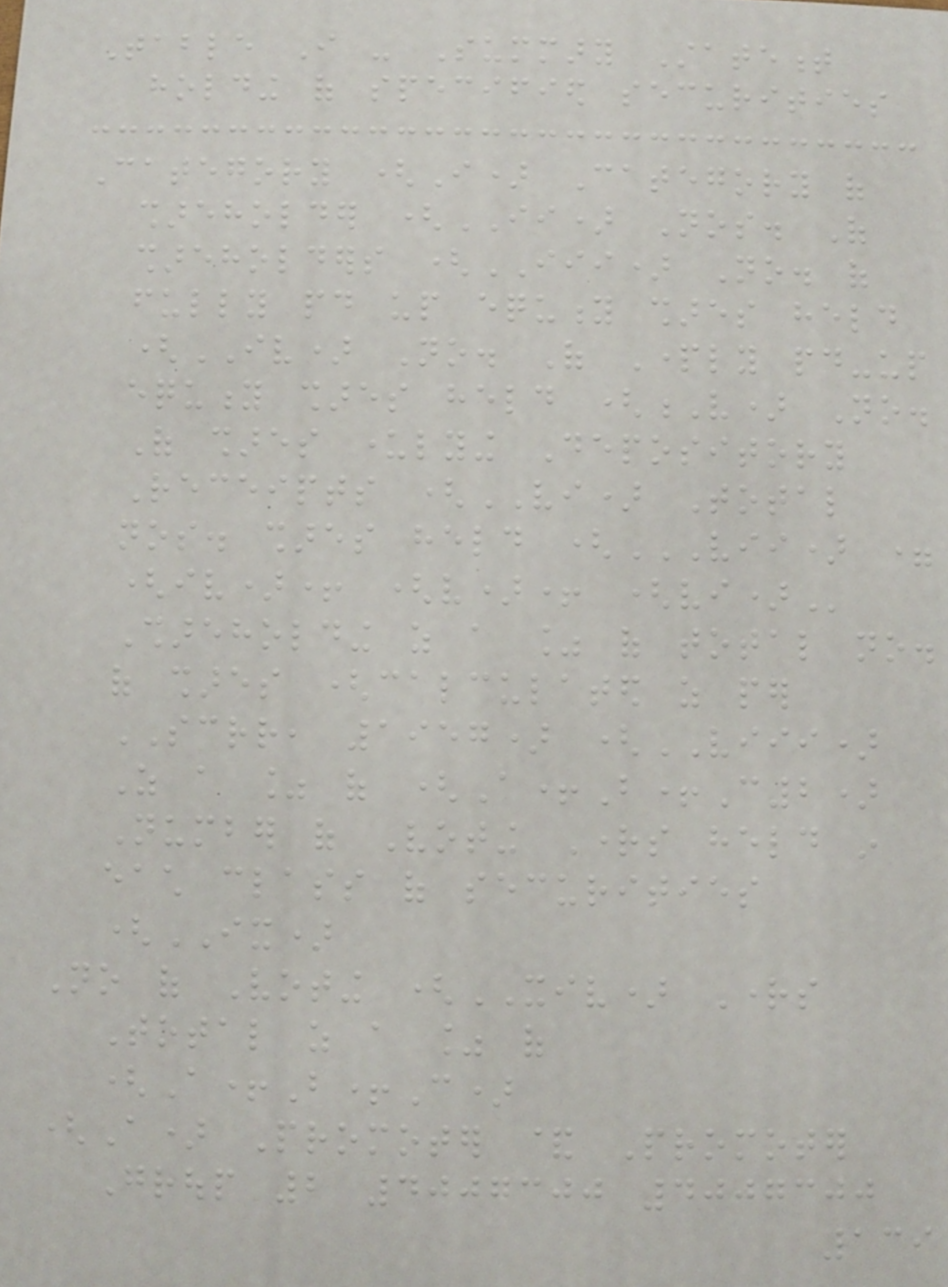Table I - Summary Statement
holding of specified securities
Category (I) Category of
shareholder (II) Nos. Of
shareholders (III) No. of
fully paid up equity shares held
(IV) No. Of Partly paid-up
equity shares held (V) No.
Of shares underlying Depository
Receipts (VI) Total
nos. shares held (VII) =
(IV)+ (V)+ (VI)
Shareholding as a % of total no.
of shares (calculated as per
SCRR, 1957) (VIII)
As a % of (A+B+C2)
Number of Voting Rights held in
each class of securities
(IX)
No of Voting (XIV) Rights
Total as a % of
(A+B+C)
(A) Promoter & Promoter
Group 2 4007300 4007300
139
